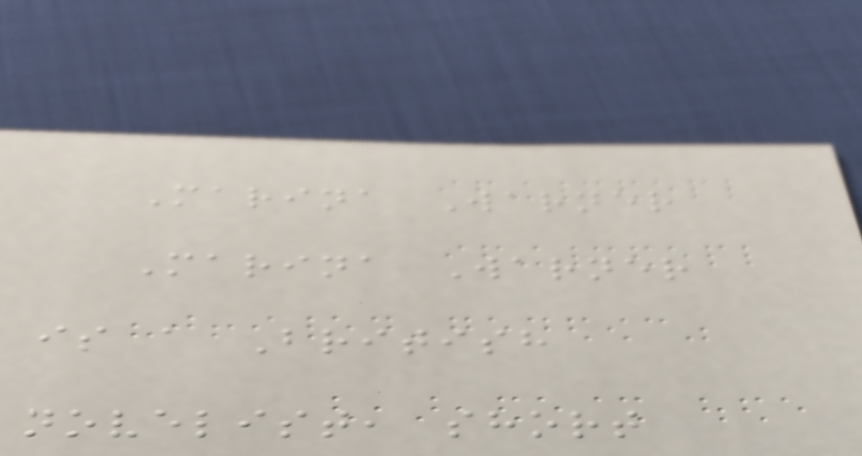Marina Warner
Marina Warner
is a British
novelist, short
